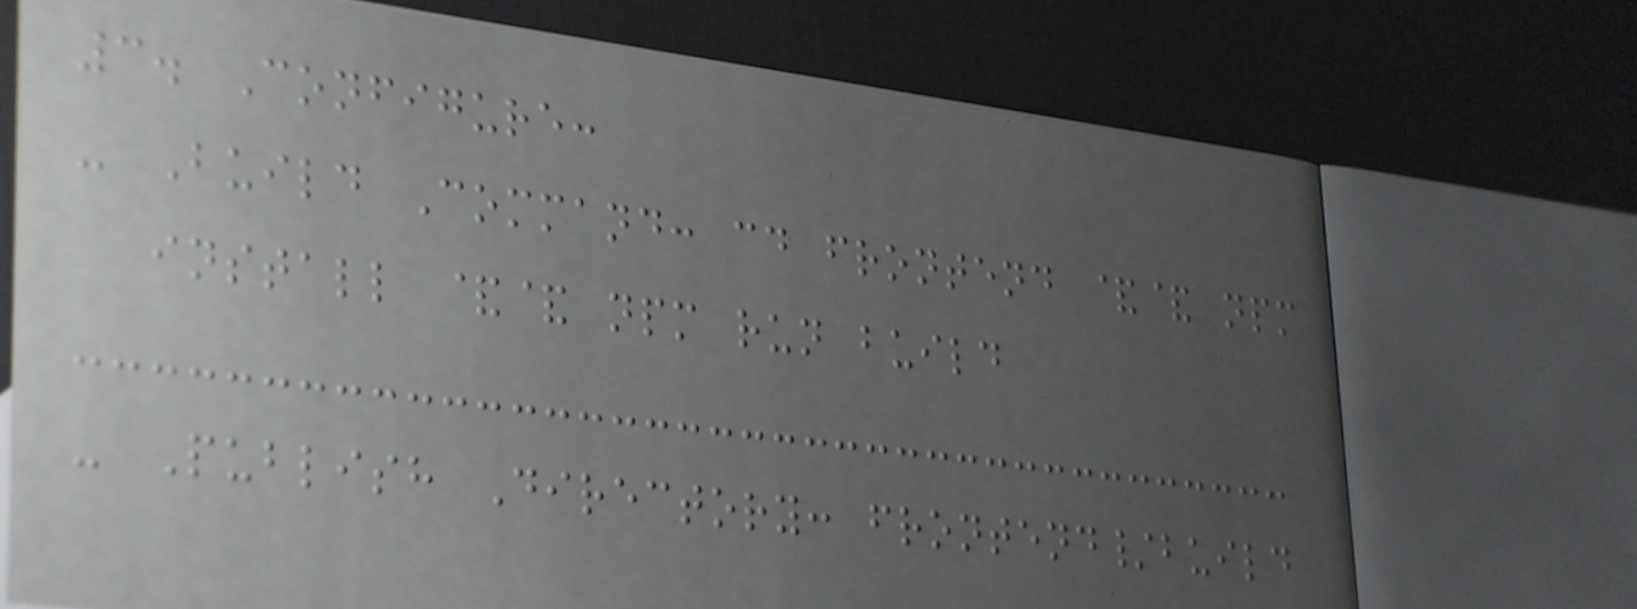3. Configure:
- Build Command: cd frontend && npm
install && npm run build
- Publish Directory: frontend/build
